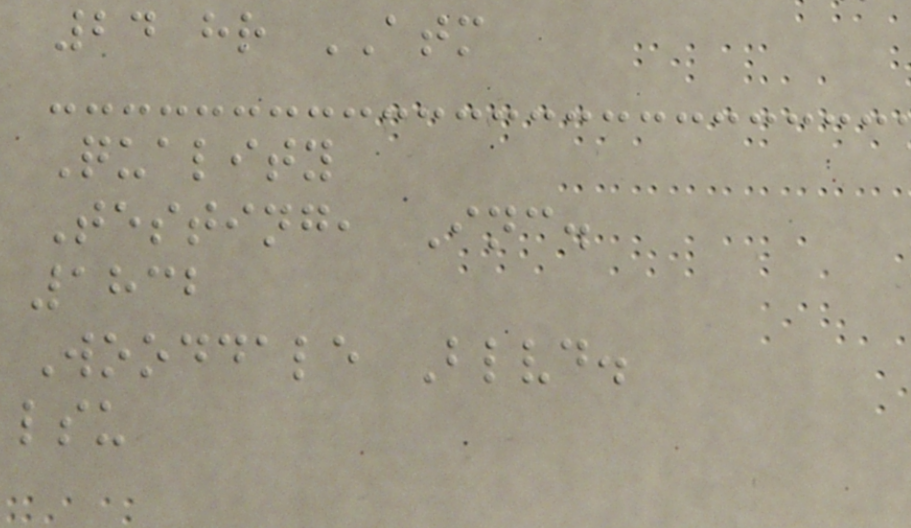24 hr ATM
Quality
Testing, Inc.
1832
Wooddale Blvd.
lsu
